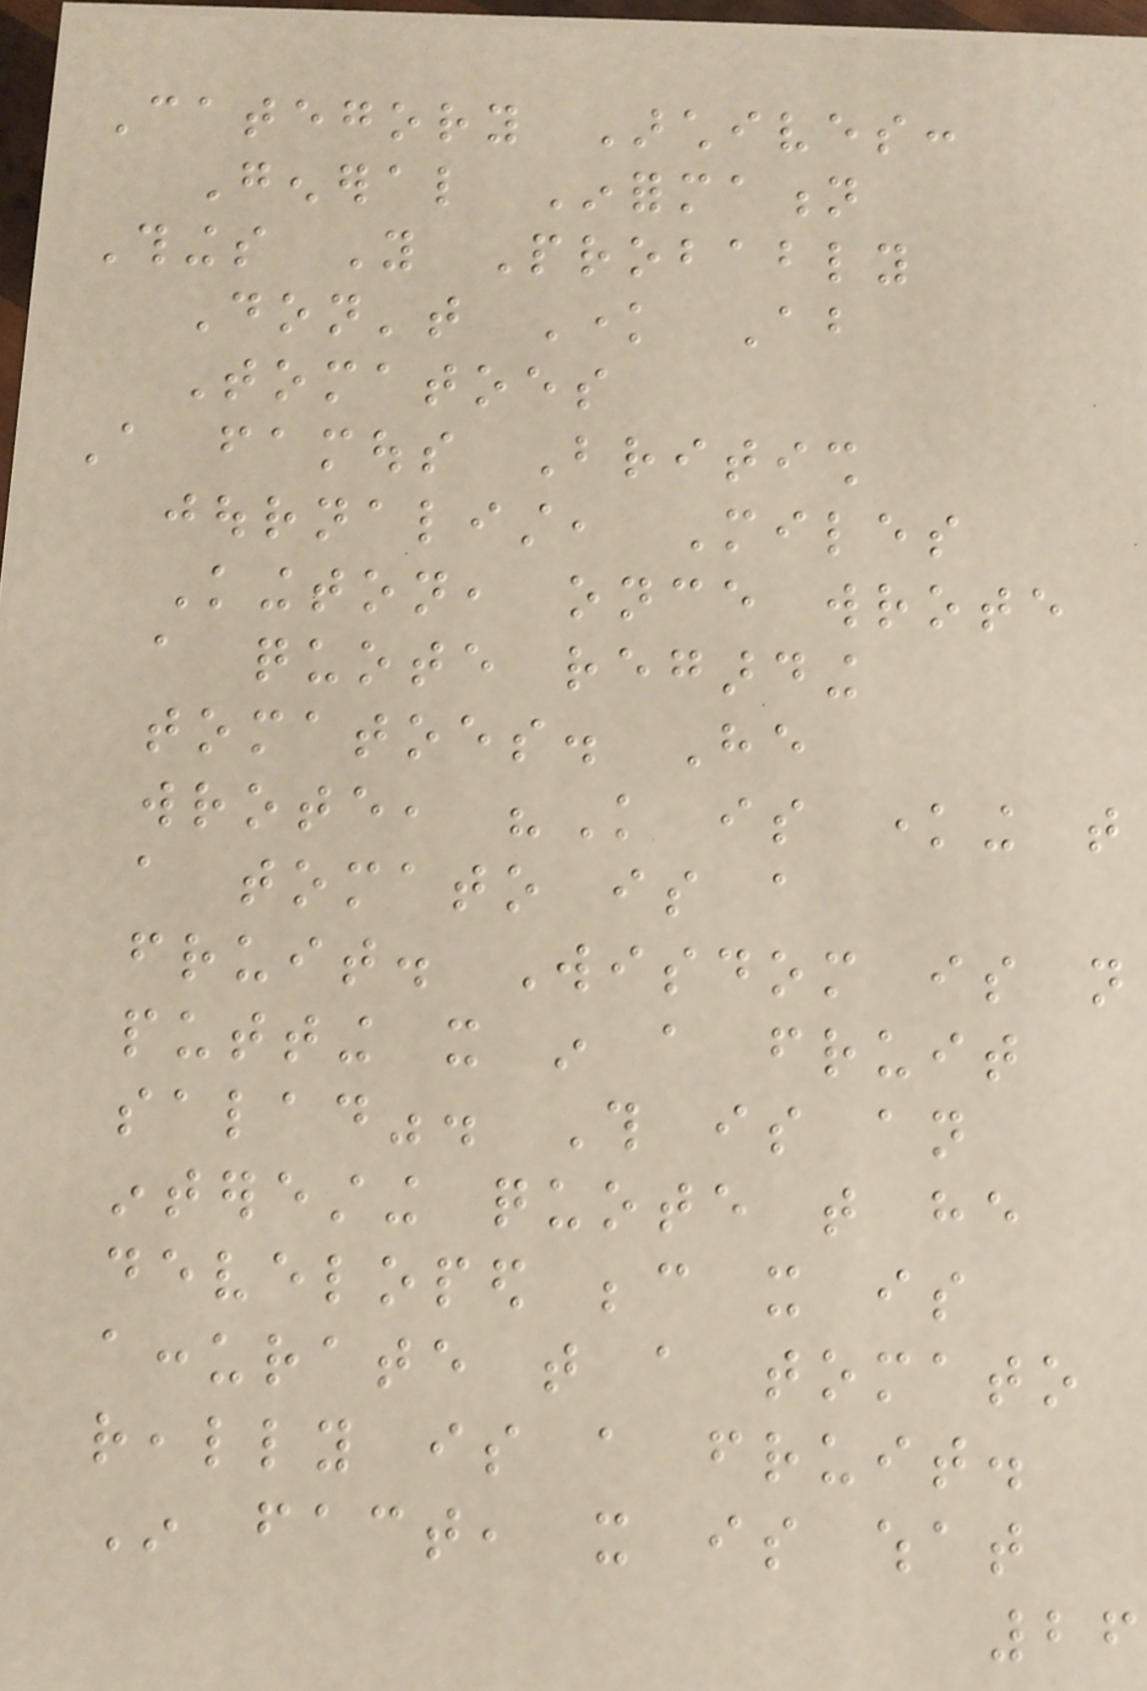Category Archives:
General Information
Things You Probably
Don't Know About
Tomatoes
A famous British
journalist, Miles
Kington, once wrote
a quote regarding
tomatoes. He
wrote, "Knowledge is knowing that
a tomato is a
fruit. Wisdom is not
putting it in a fruit
salad". This is an
interesting quote that he
developed because it is
accurate that a tomato
really is a fruit.
In fact, it is what
26
